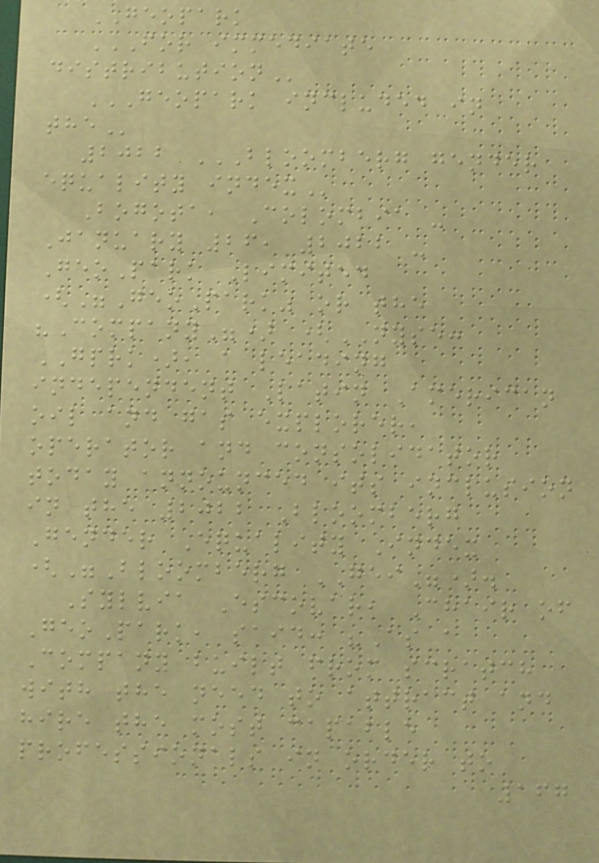GEOPARK
FOR IMMEDIATE
DISTRIBUTION
GEOPARK INCLUDED IN
THE
2022 BLOOMBERG GENDER
EQUALITY INDEX
Bogota, Colombia -
January 26, 2022 -
GeoPark Limited
("GeoPark" or the
"Company") (NYSE:
GPRK), a leading
independent Latin American
oil and gas explorer,
operator and consolidator
today announced its inclusion
in the 2022 Bloomberg
Gender Equality Index
("Bloomberg GEI").
Sylvia Escovar, Chair of
GeoPark, said: "As a
Company built from scratch
with the need to attract and
hire the most capable
professionals in order to
167
